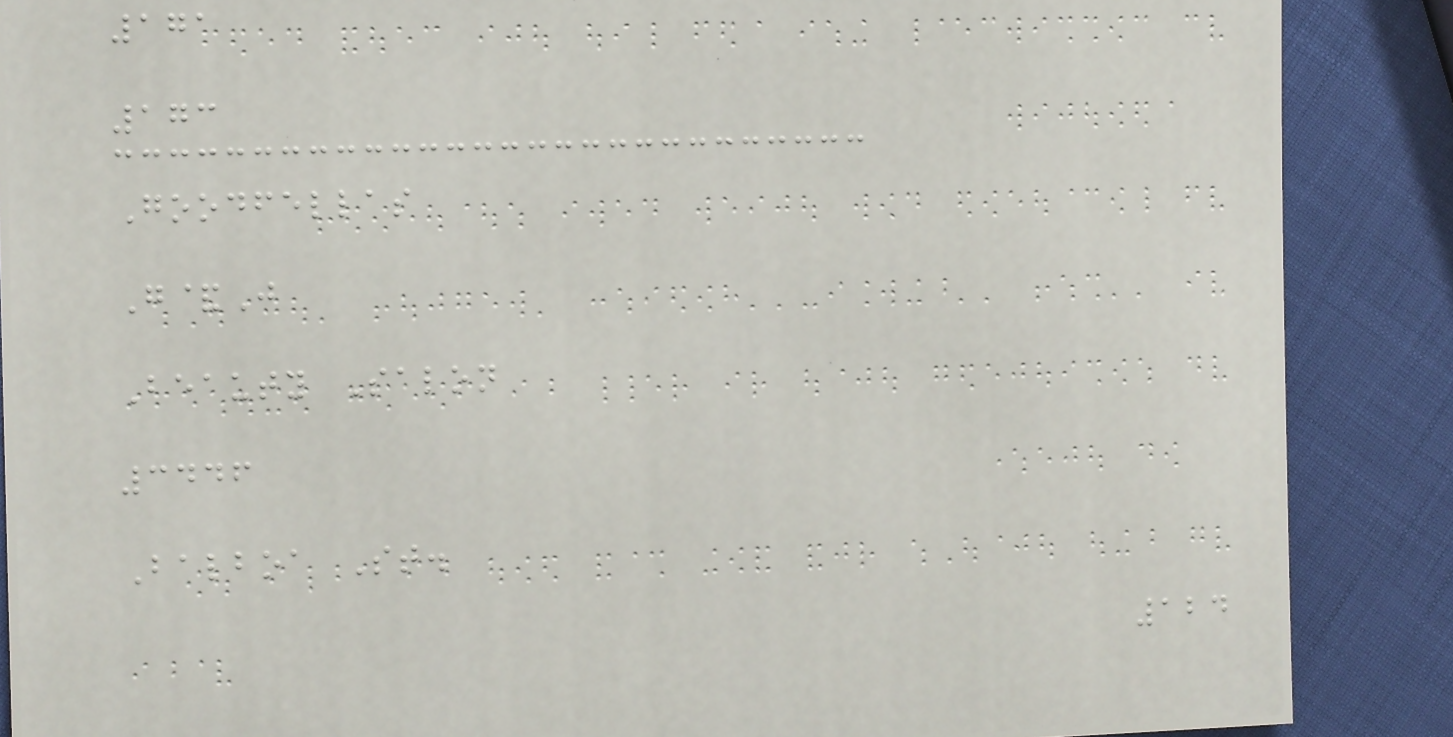171
173
Goodfellas
G&J
Beauty Salon
3446
Balboa St.
124
